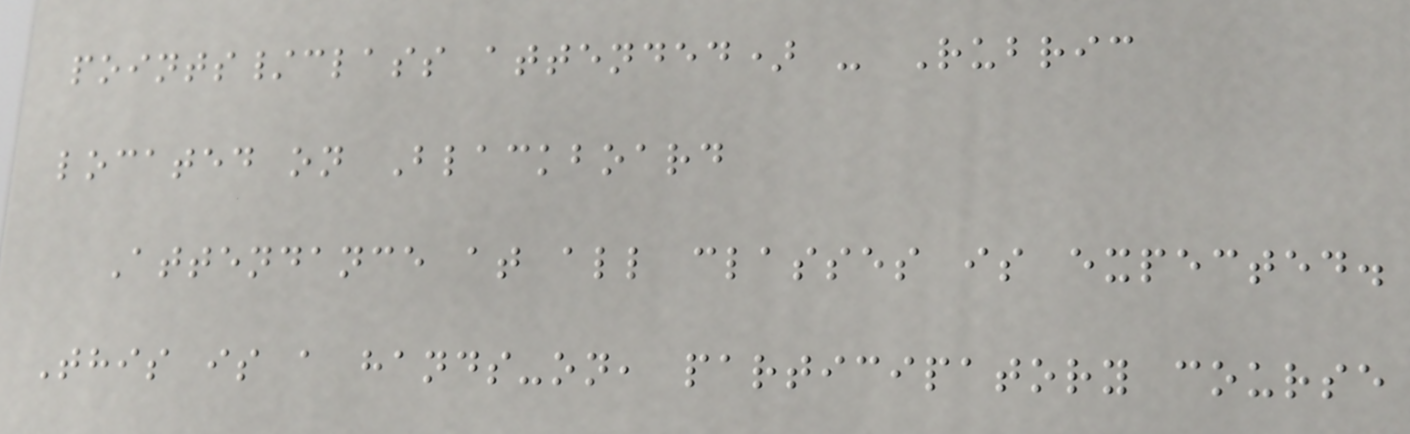points/class attended) - Rubric
located on Blackboard
Attendance at all classes is expected.
This is a hands-on, participatory course
